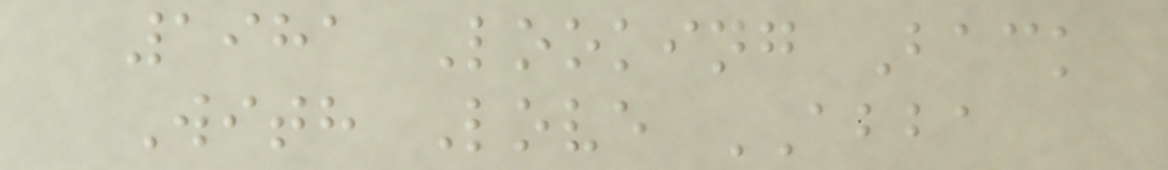1981 Looking Back
With Love ABBA
